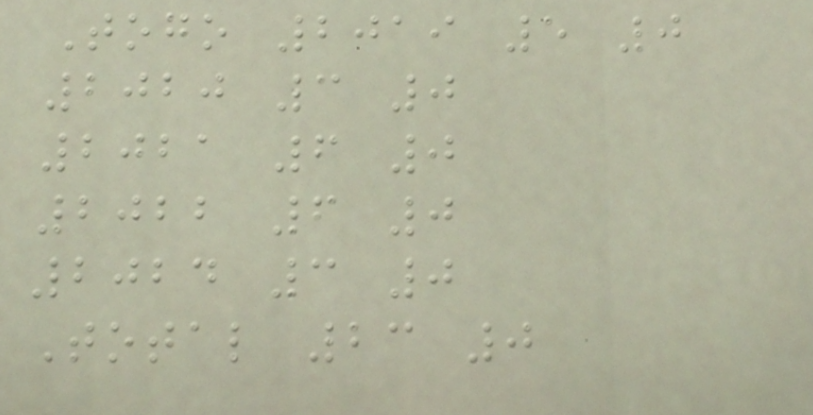Togo 2019 5 0
2020 3 0
2021 6 0
2022 6 0
2024 3 0
Total 23 0
